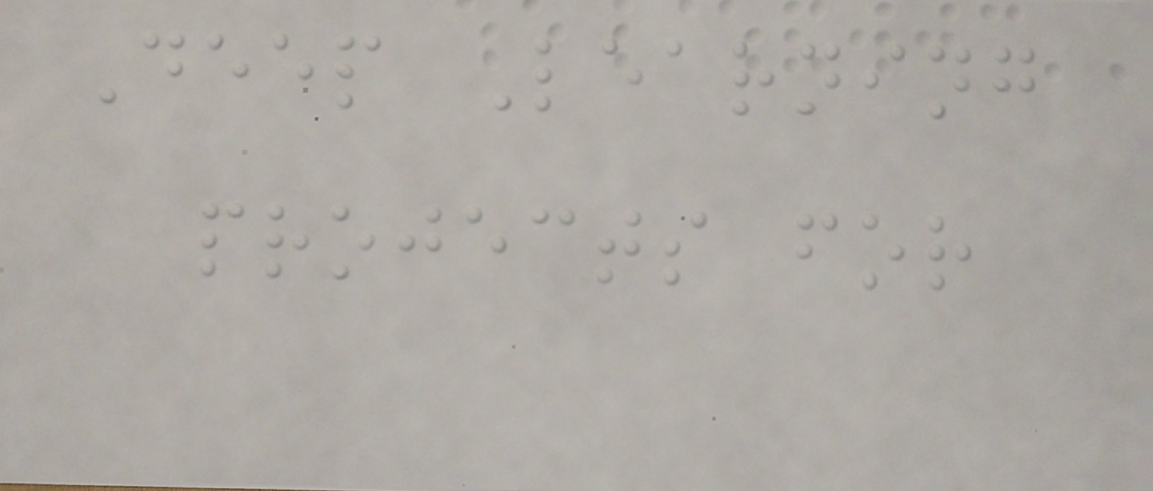Deep Learning
projects for
